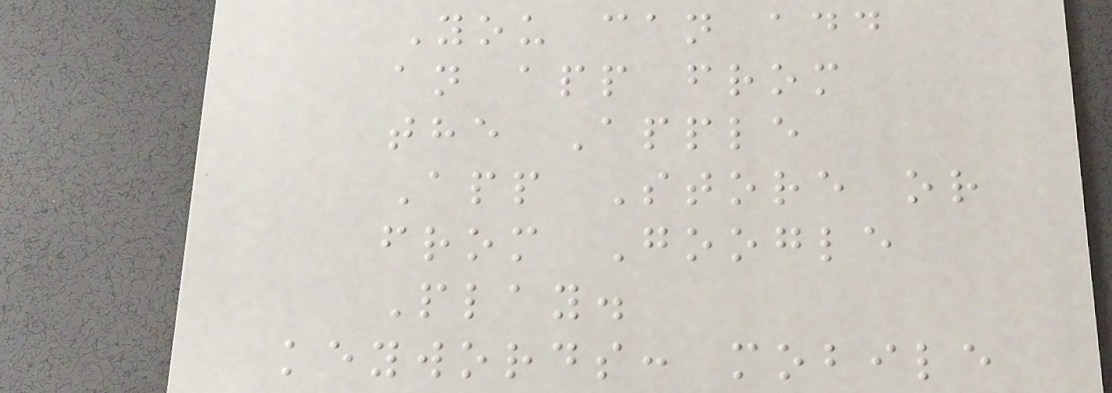You can add
an app from
the Apple
App Store or
from Google
Play.
keywords: mobile
